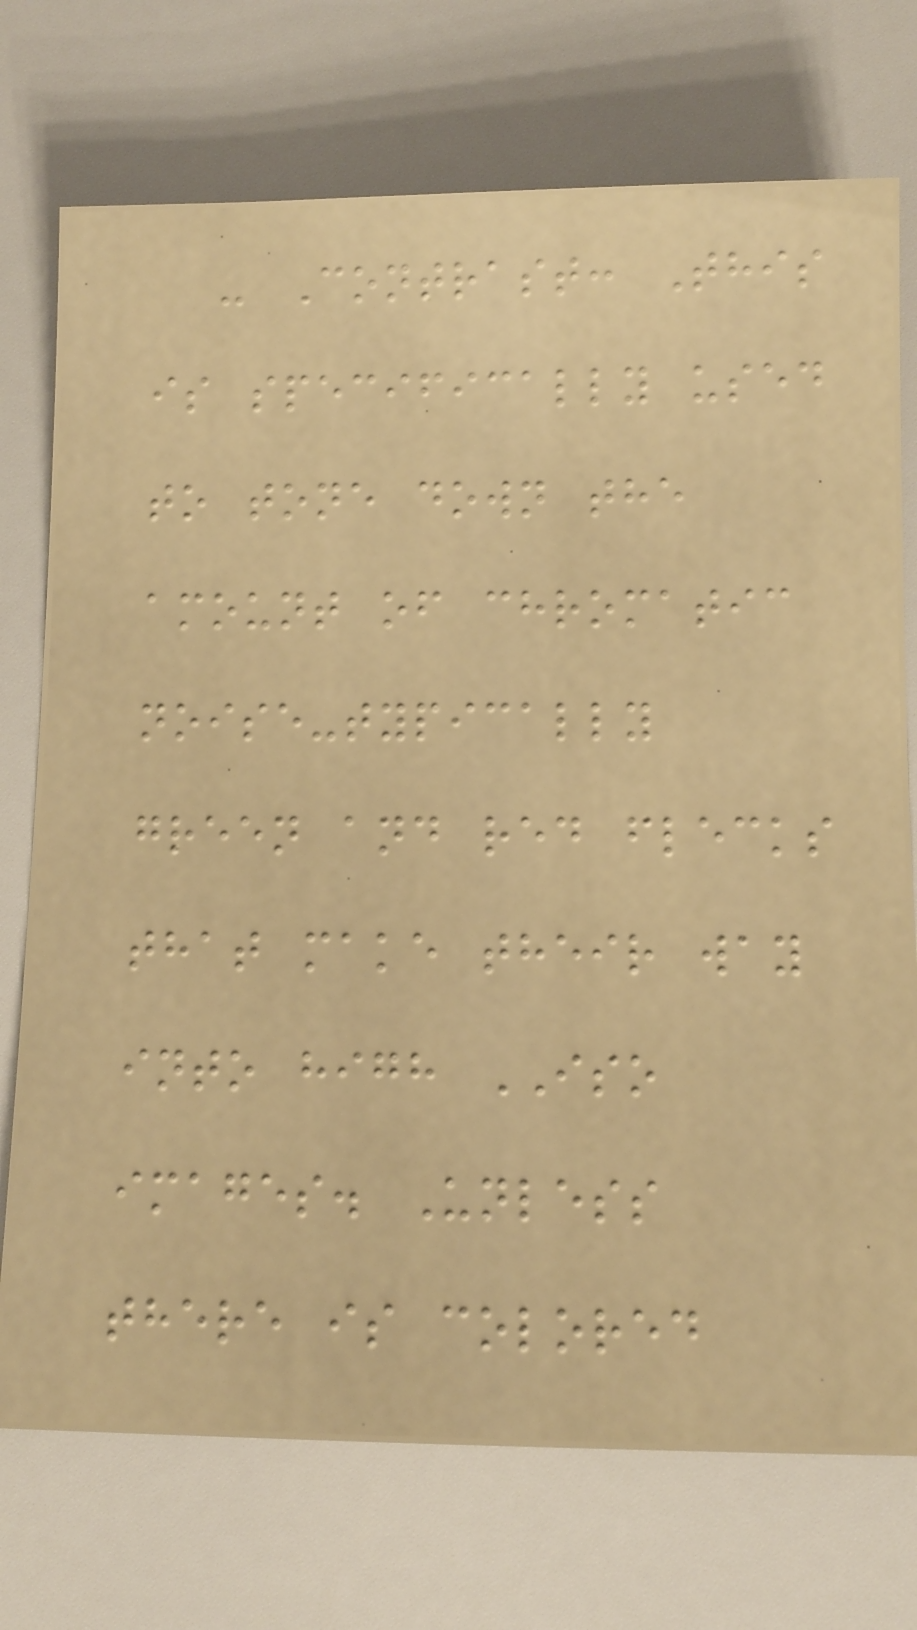- Contrast: This
is specifically used
to tone down the
amount of chromatic
noise-typically
green and red flecks
that make their way
into high ISO
images. Unless
there is colored
